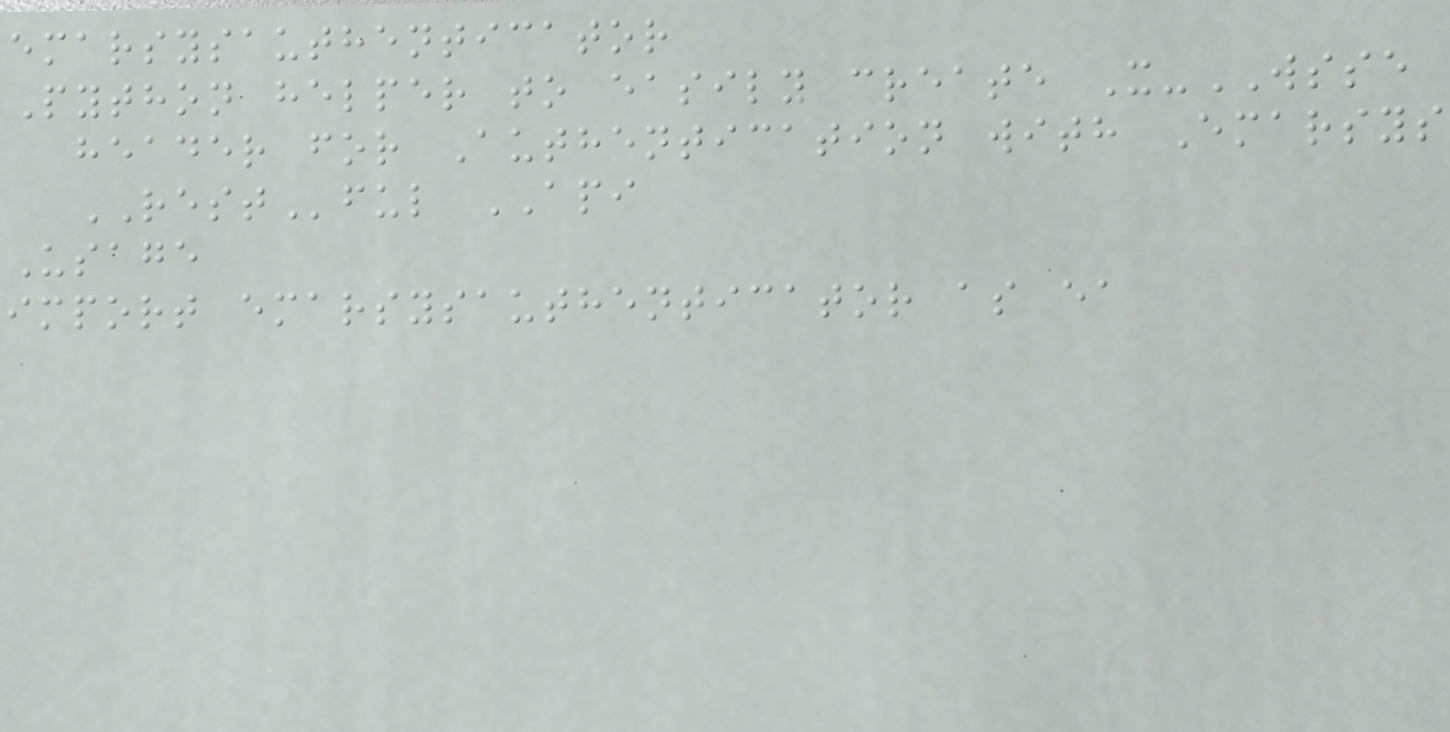emarsysauthenticator
Python helper to easily create X-WSSE
header for Authentication with Emarsys
RESTful API
Usage
import emarsysauthenticator as ea
